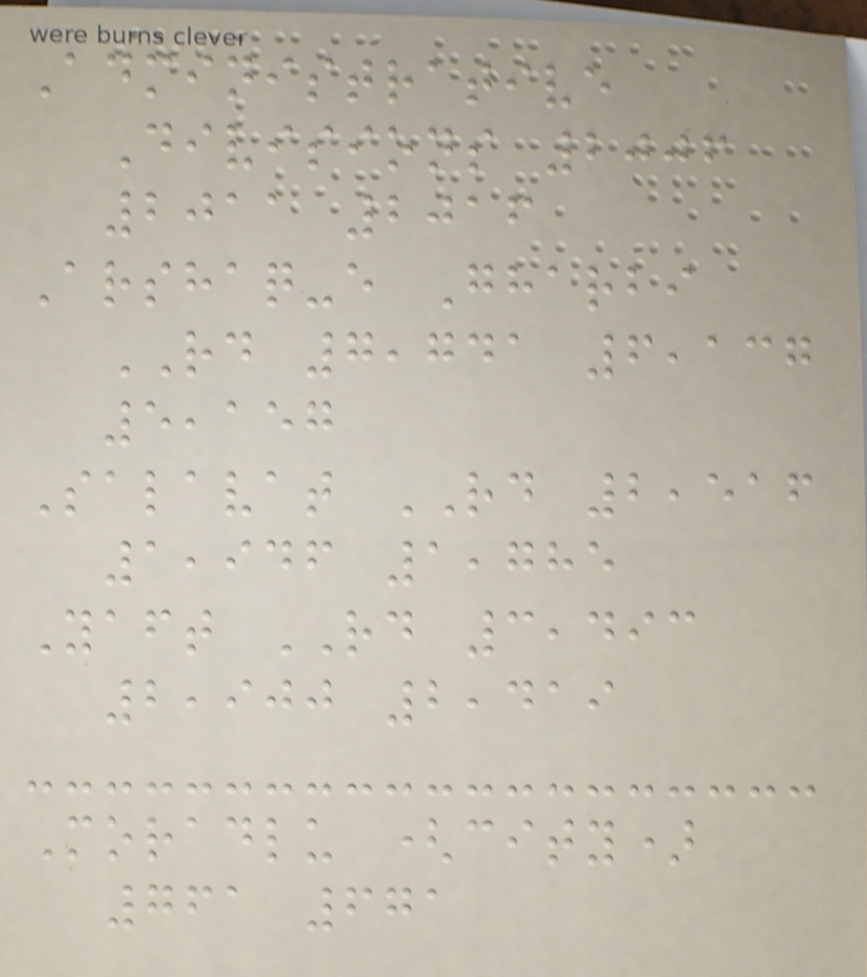Administrative
Divisions 2006
2011 2016
Arshaq-e Gharbi
RD 7,741 6,137
5,157
Salavat RD 2,516
1,946 1,785
Yaft RD 3,493
2,900 2,419
Moradlu (city)
761 671
